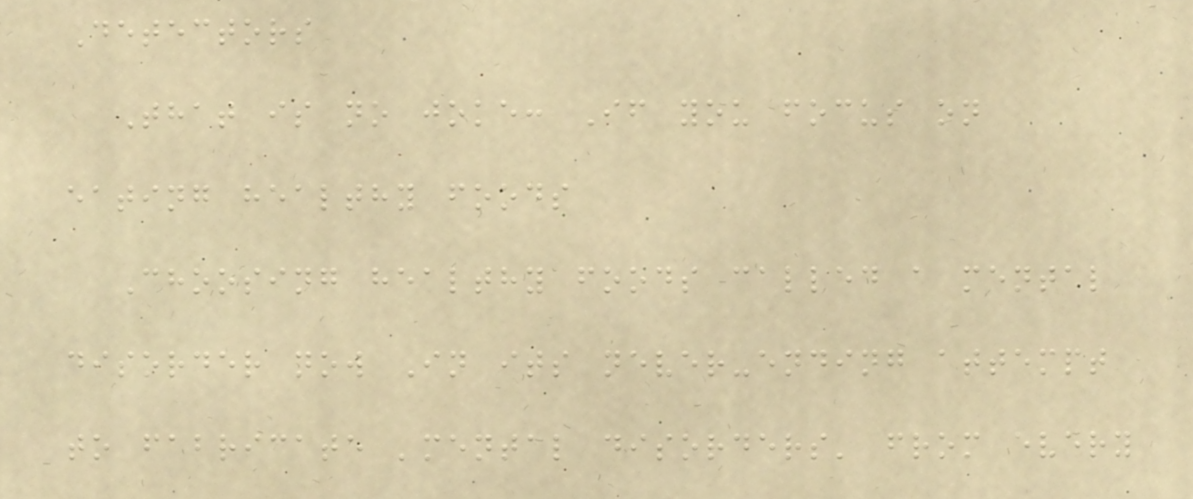Detectors
That is no joke: If you focus on
eating healthy foods
Choosing healthy foods called a mental
disorder now In its never-ending attempt
to fabricate 'mental disorders' from every
